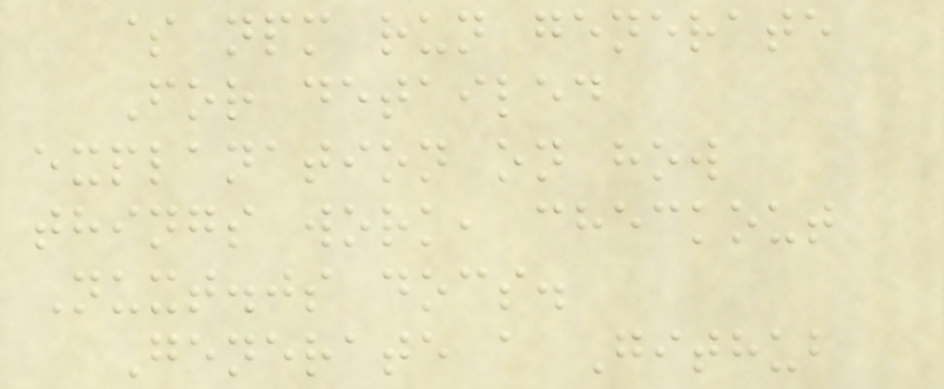$ npm run generate
For detailed
explanation on how
things work, checkout
Nuxt.js docs.
Generate a Github
